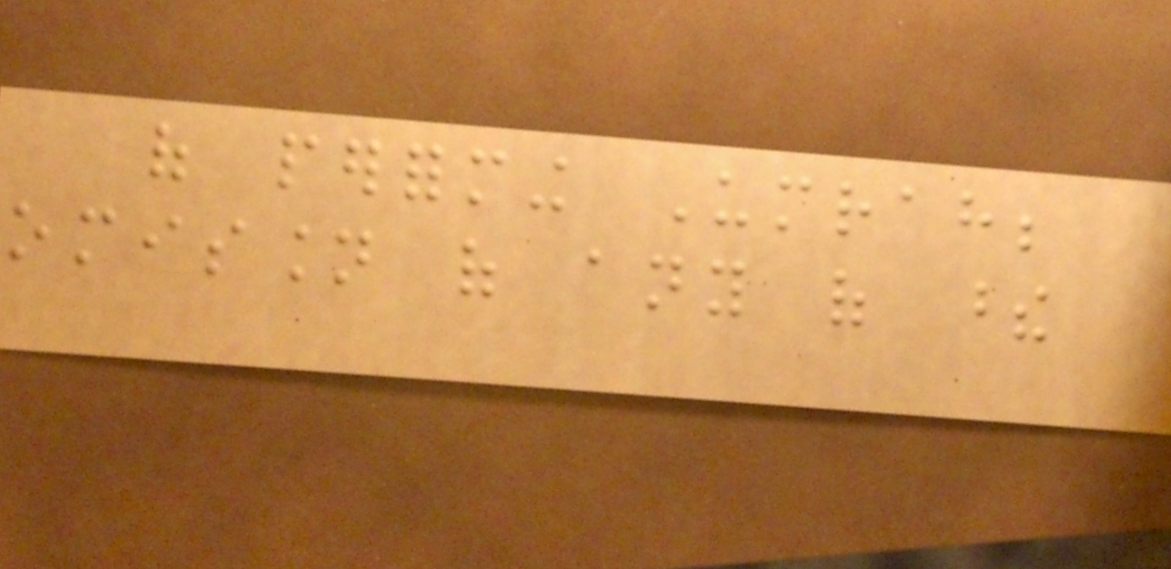of performing Umrah;
omission of any of these
